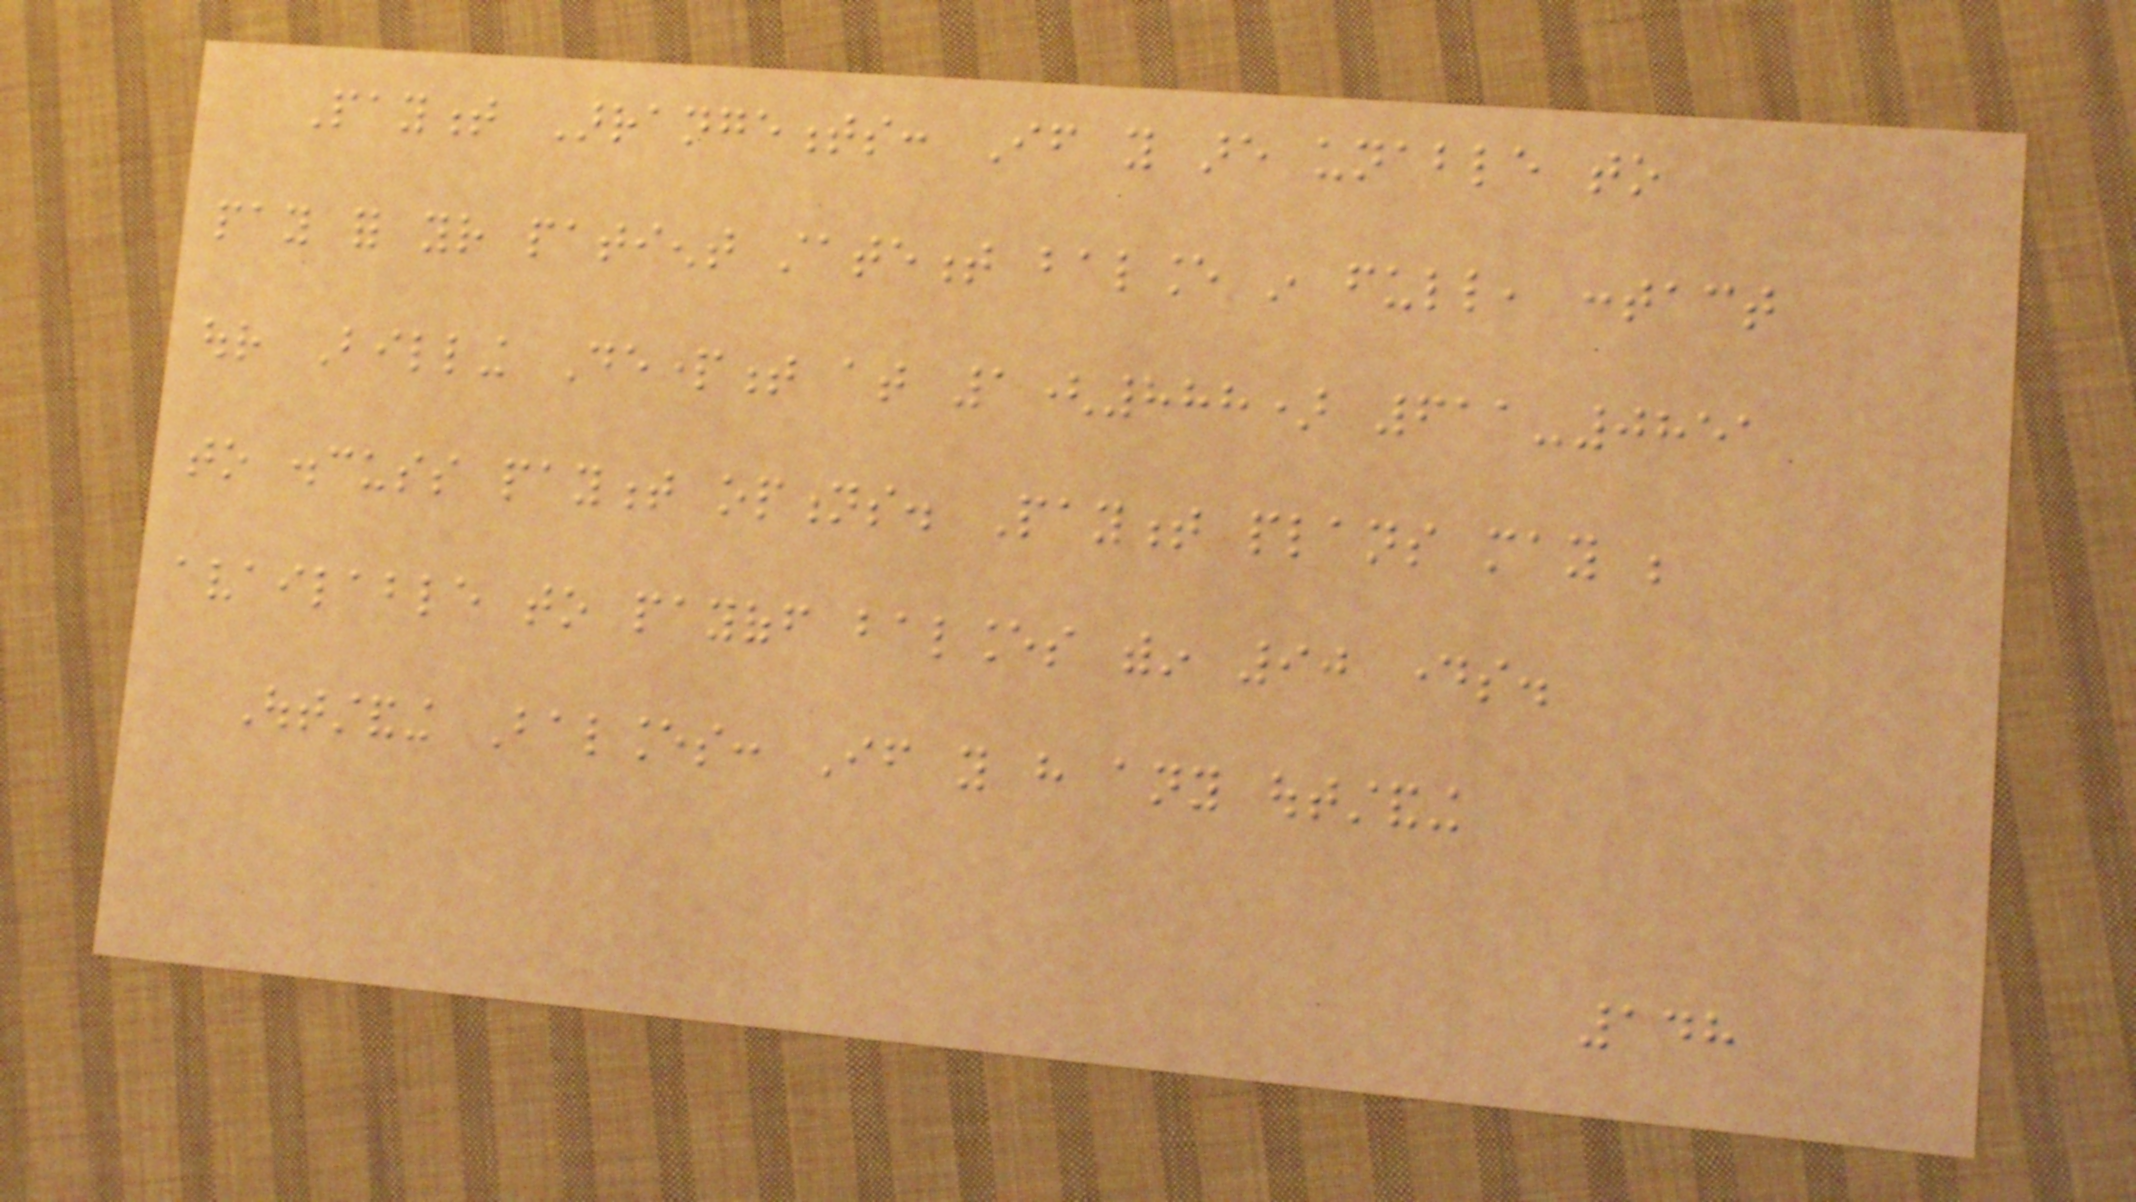Payment Arrangements: If you are unable to
pay for your patient statement balance in full, contact
our Billing Department at 1(888) 611-0851
to discuss payment options. Payment plans may be
available to payoff balances within 90 days.
Outstanding Balances: If you have any outstanding
148
